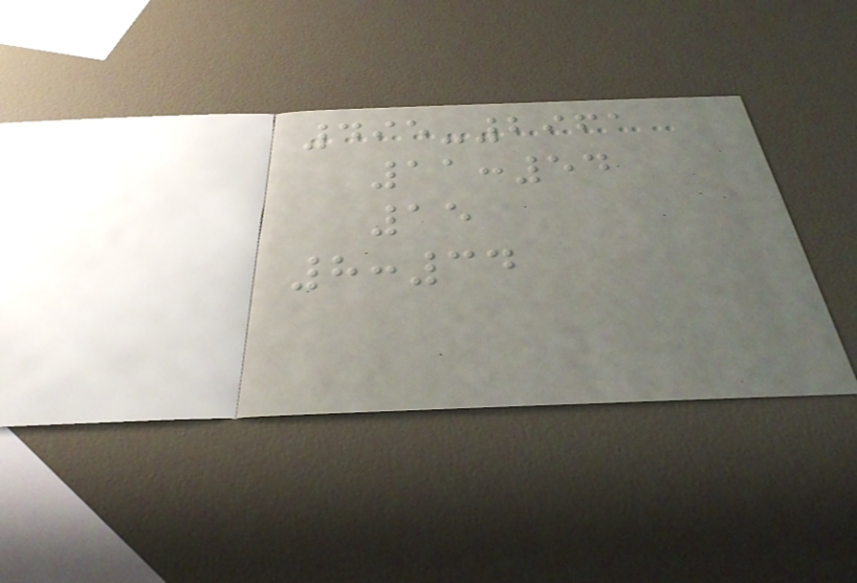495-2961
11:54
15
8:34
